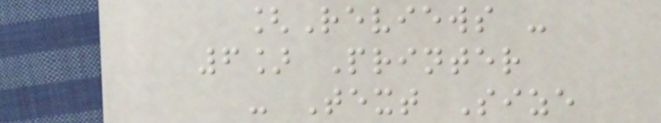[Reviews -
6] Printer
- Text Size
